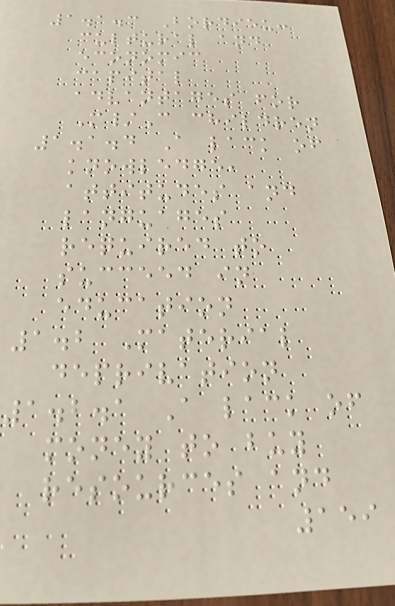1.1.3 Bordieu:
cultural and
economic
capital
advantages for
M/C children
1.1.4 A lack of
knowledge,
attitudes and
languages
required to
succeed in
education
1.2 Material
deprivation
1.2.1 A lack of
money to buy
resources and
159
